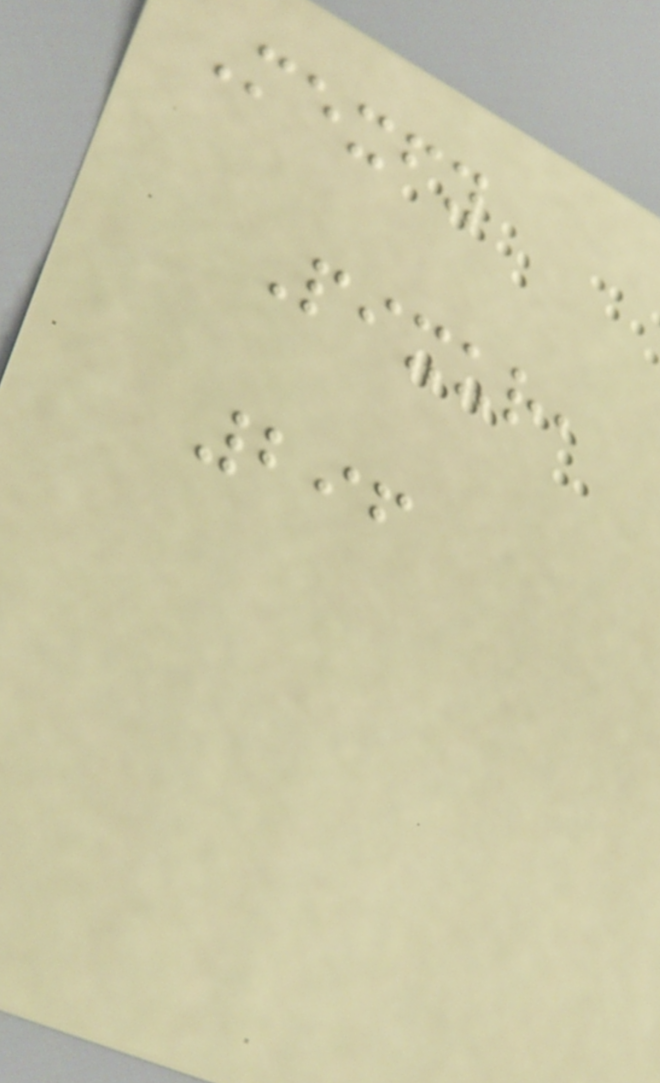Mexfy
Pixur,
296
